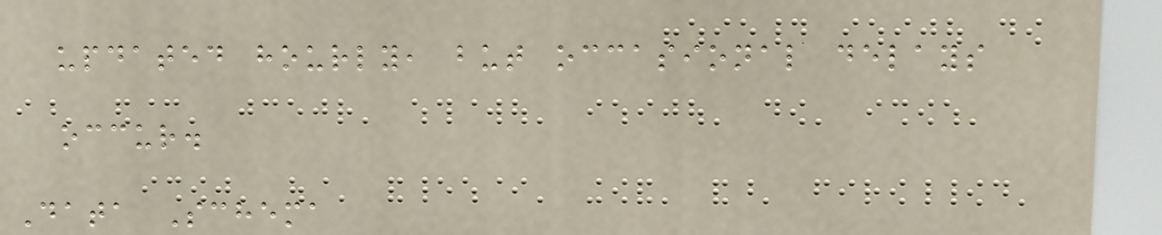updated hourly, but occasional delays
occur.
Data Schema
